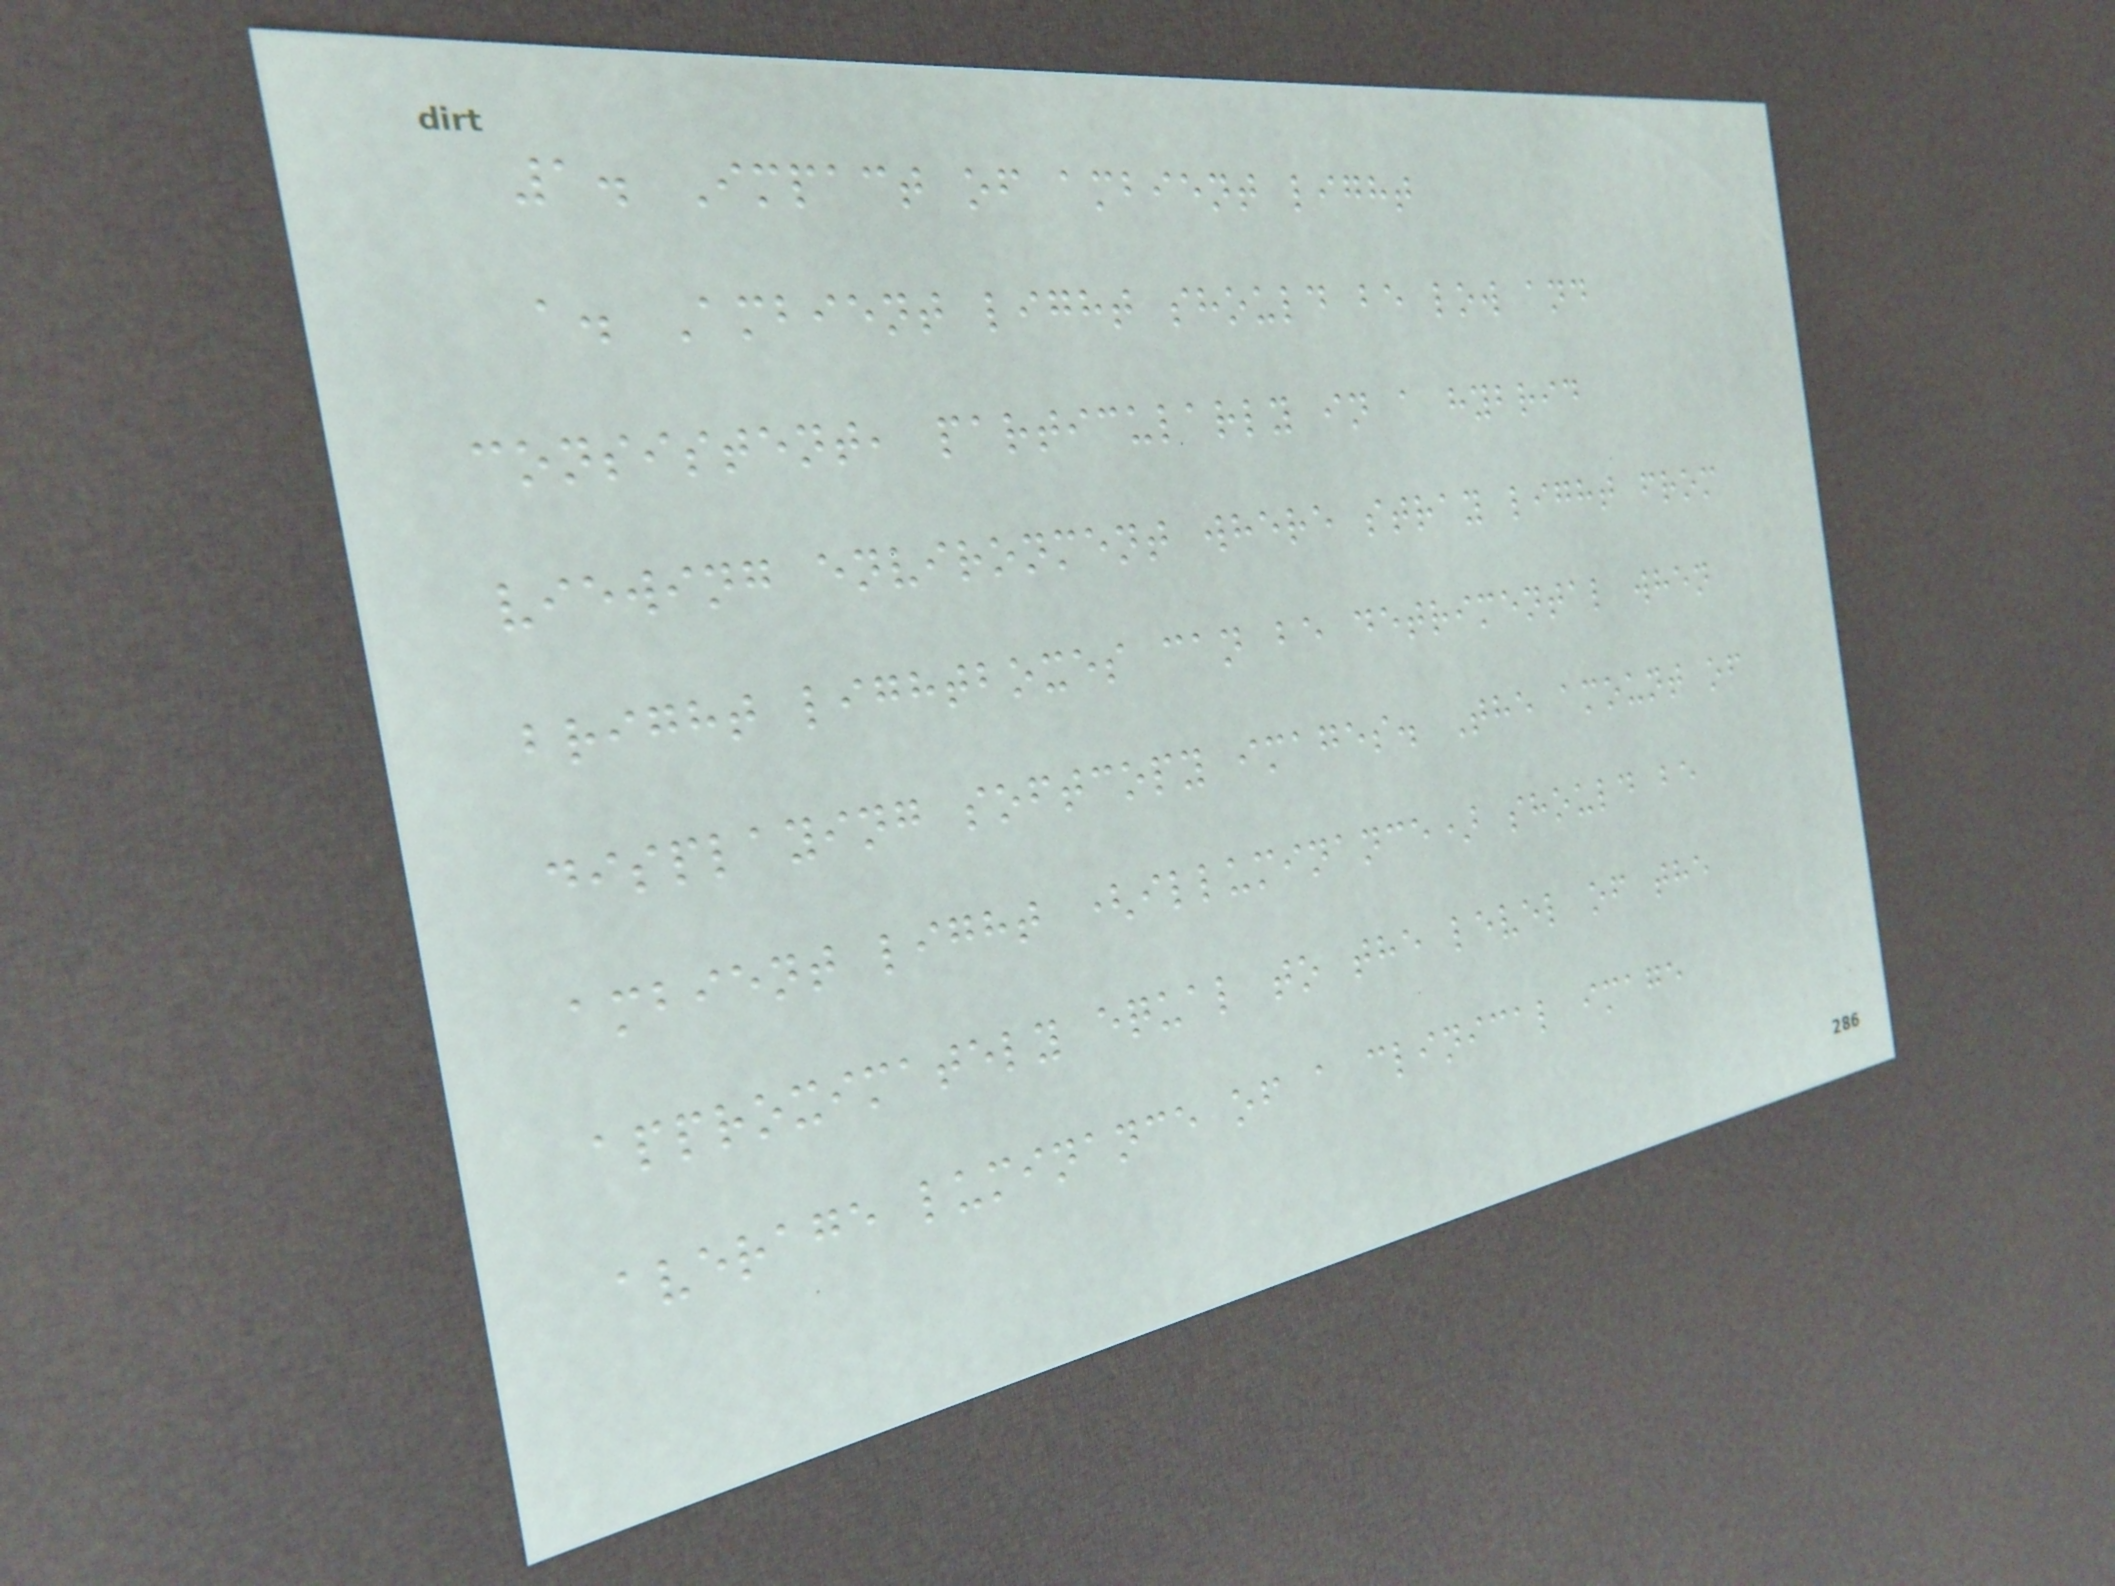1. Impact of ambient light
a. Ambient light should be low and
consistent, particularly in a hybrid
viewing environment where stray light from
bright lightboxes can be detrimental when
displaying softcopy images. The amount of
ambient light (illuminance) should be
approximately equal to the level of the
average luminance of a clinical image
